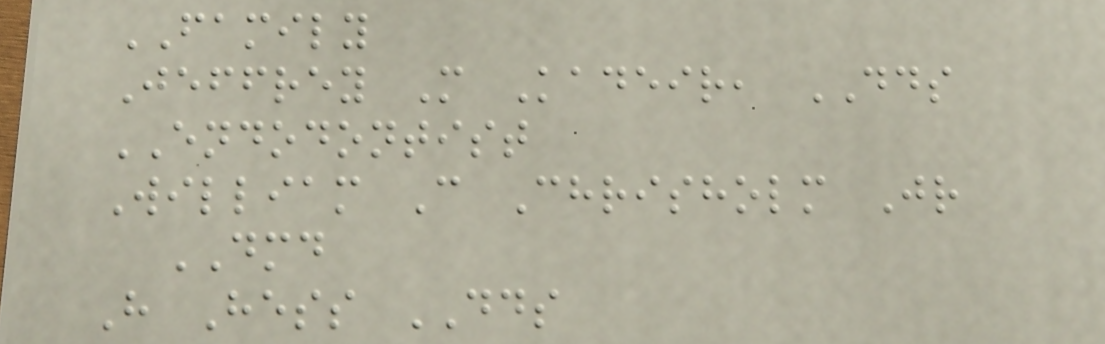FAMILY
Jeffrey M Kadeir, DDS
ENDODONTIST
William C Chrisholm Jr
DMD
H Hess DDS
